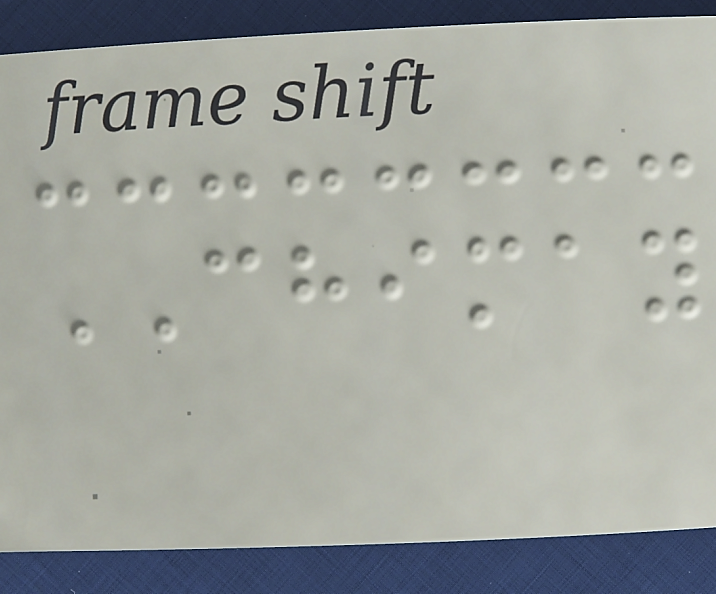CHIMAY
